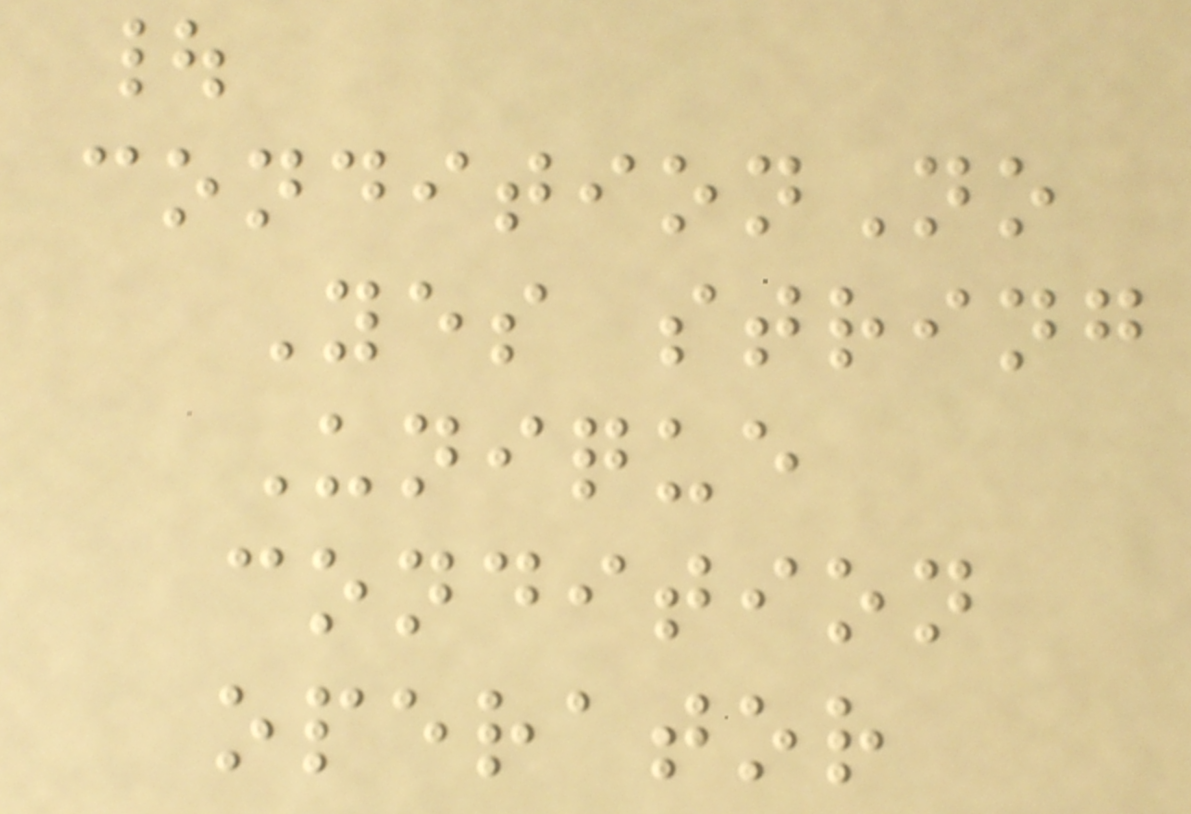|
conditionNo
Yes string
Unique
condition
operator
